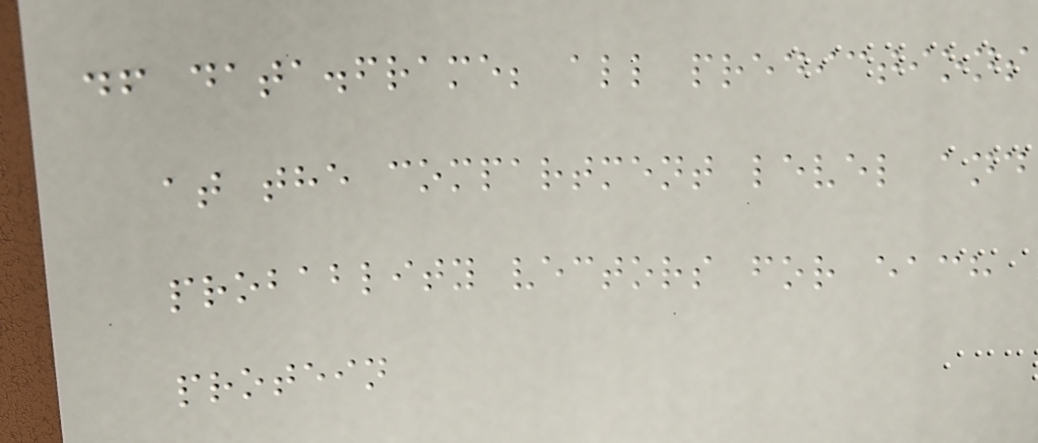df data.frame; all predictions
at the compartment level and
probablity vectors for each
protein
